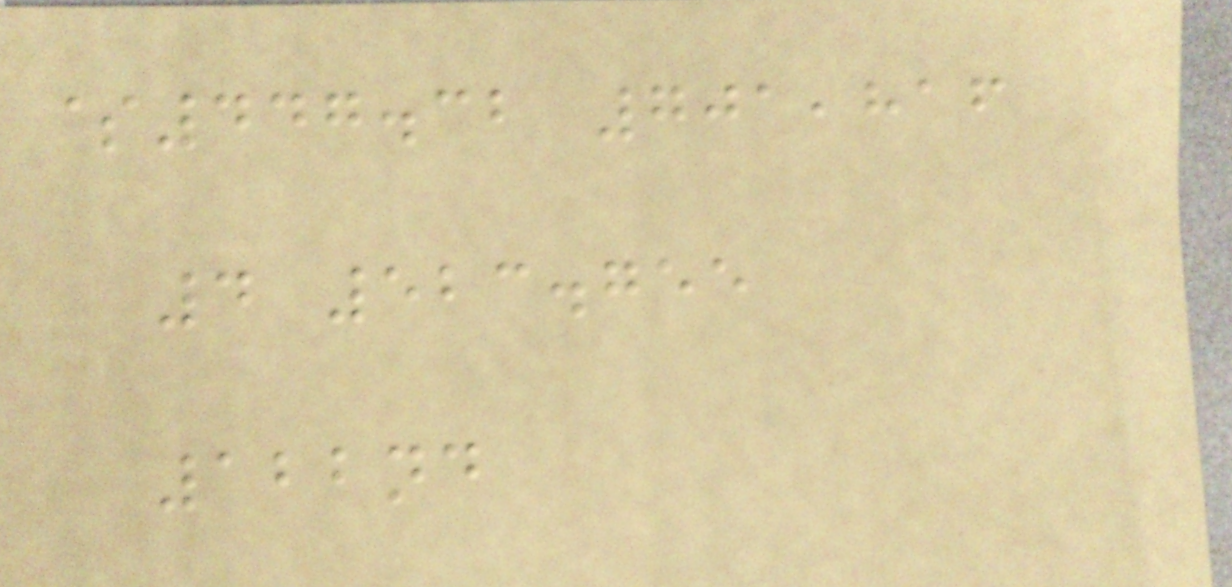$447.32 701,816
4 523.755
122nd
